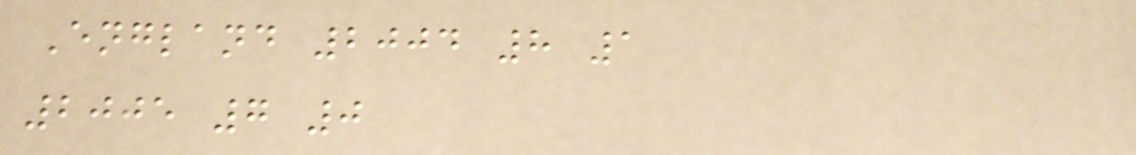England 2004 8 1
2005 7 0
